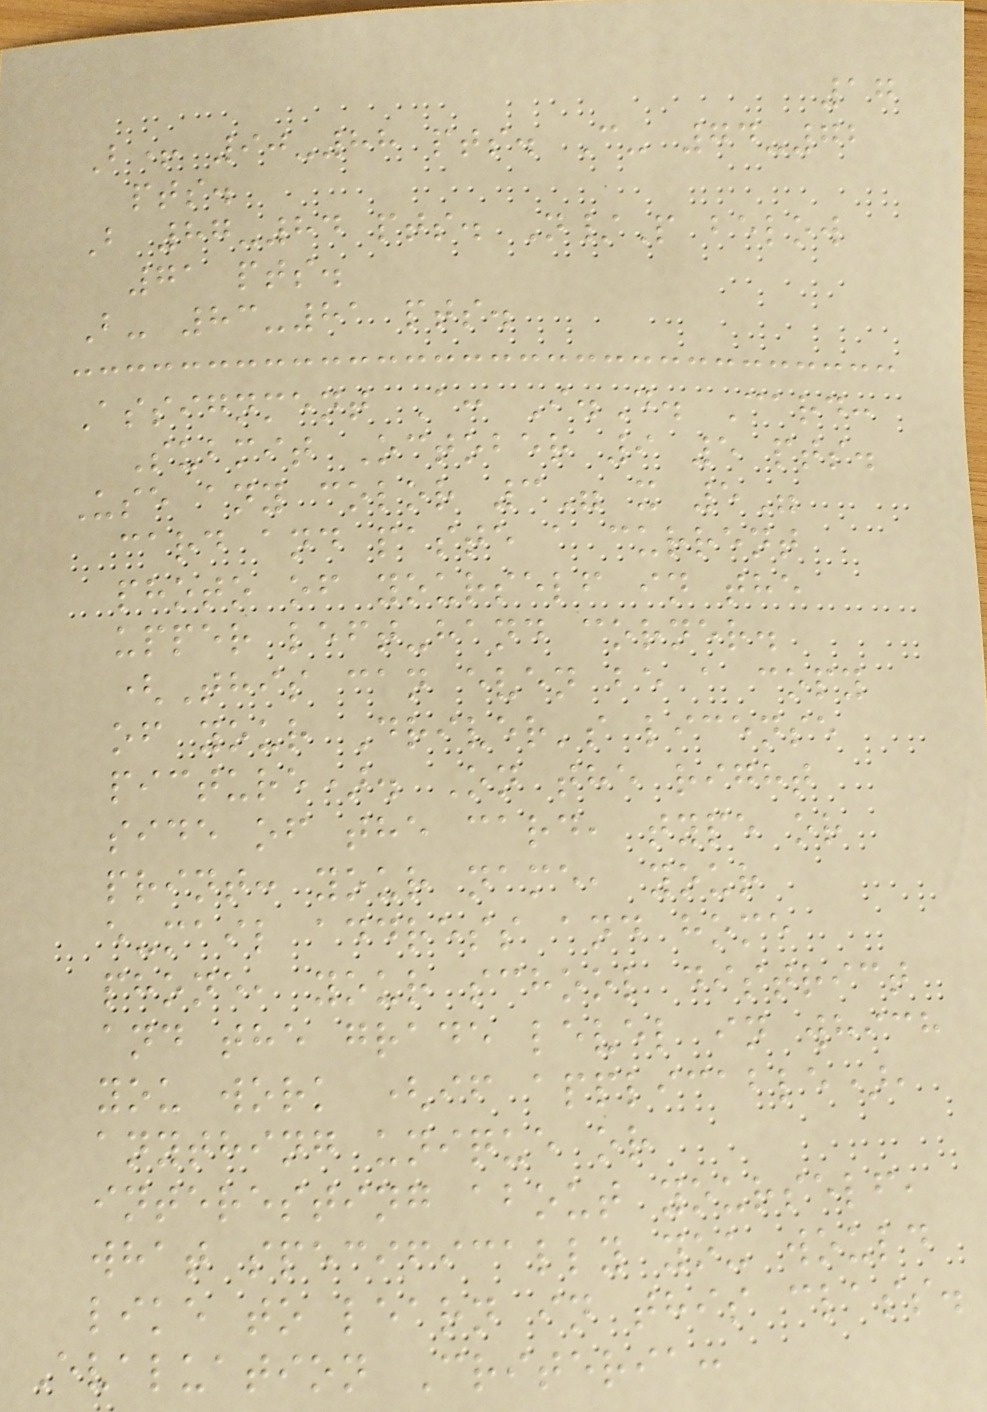17
B+ 90-88 pts. C- 74-72
pts.
B 87-84 pts. N/P below
71 pts.
B- 83-81 pts.
Assignment A: I.D. Card:
Submit October 9 5 pts.
Use any color 3" x 5"
card and paste a current
photo of yourself in the
upper left-hand corner.
(This can even be a copy
of your Driver's license
picture). On the right
side of the card, type or
print: your name, your
e-mail address and home
phone, your school district
and the grade level in which
you work (if applicable),
anything unique or
interesting about yourself,
what specifically you would
like to learn in this class.
Evaluation Criteria:
